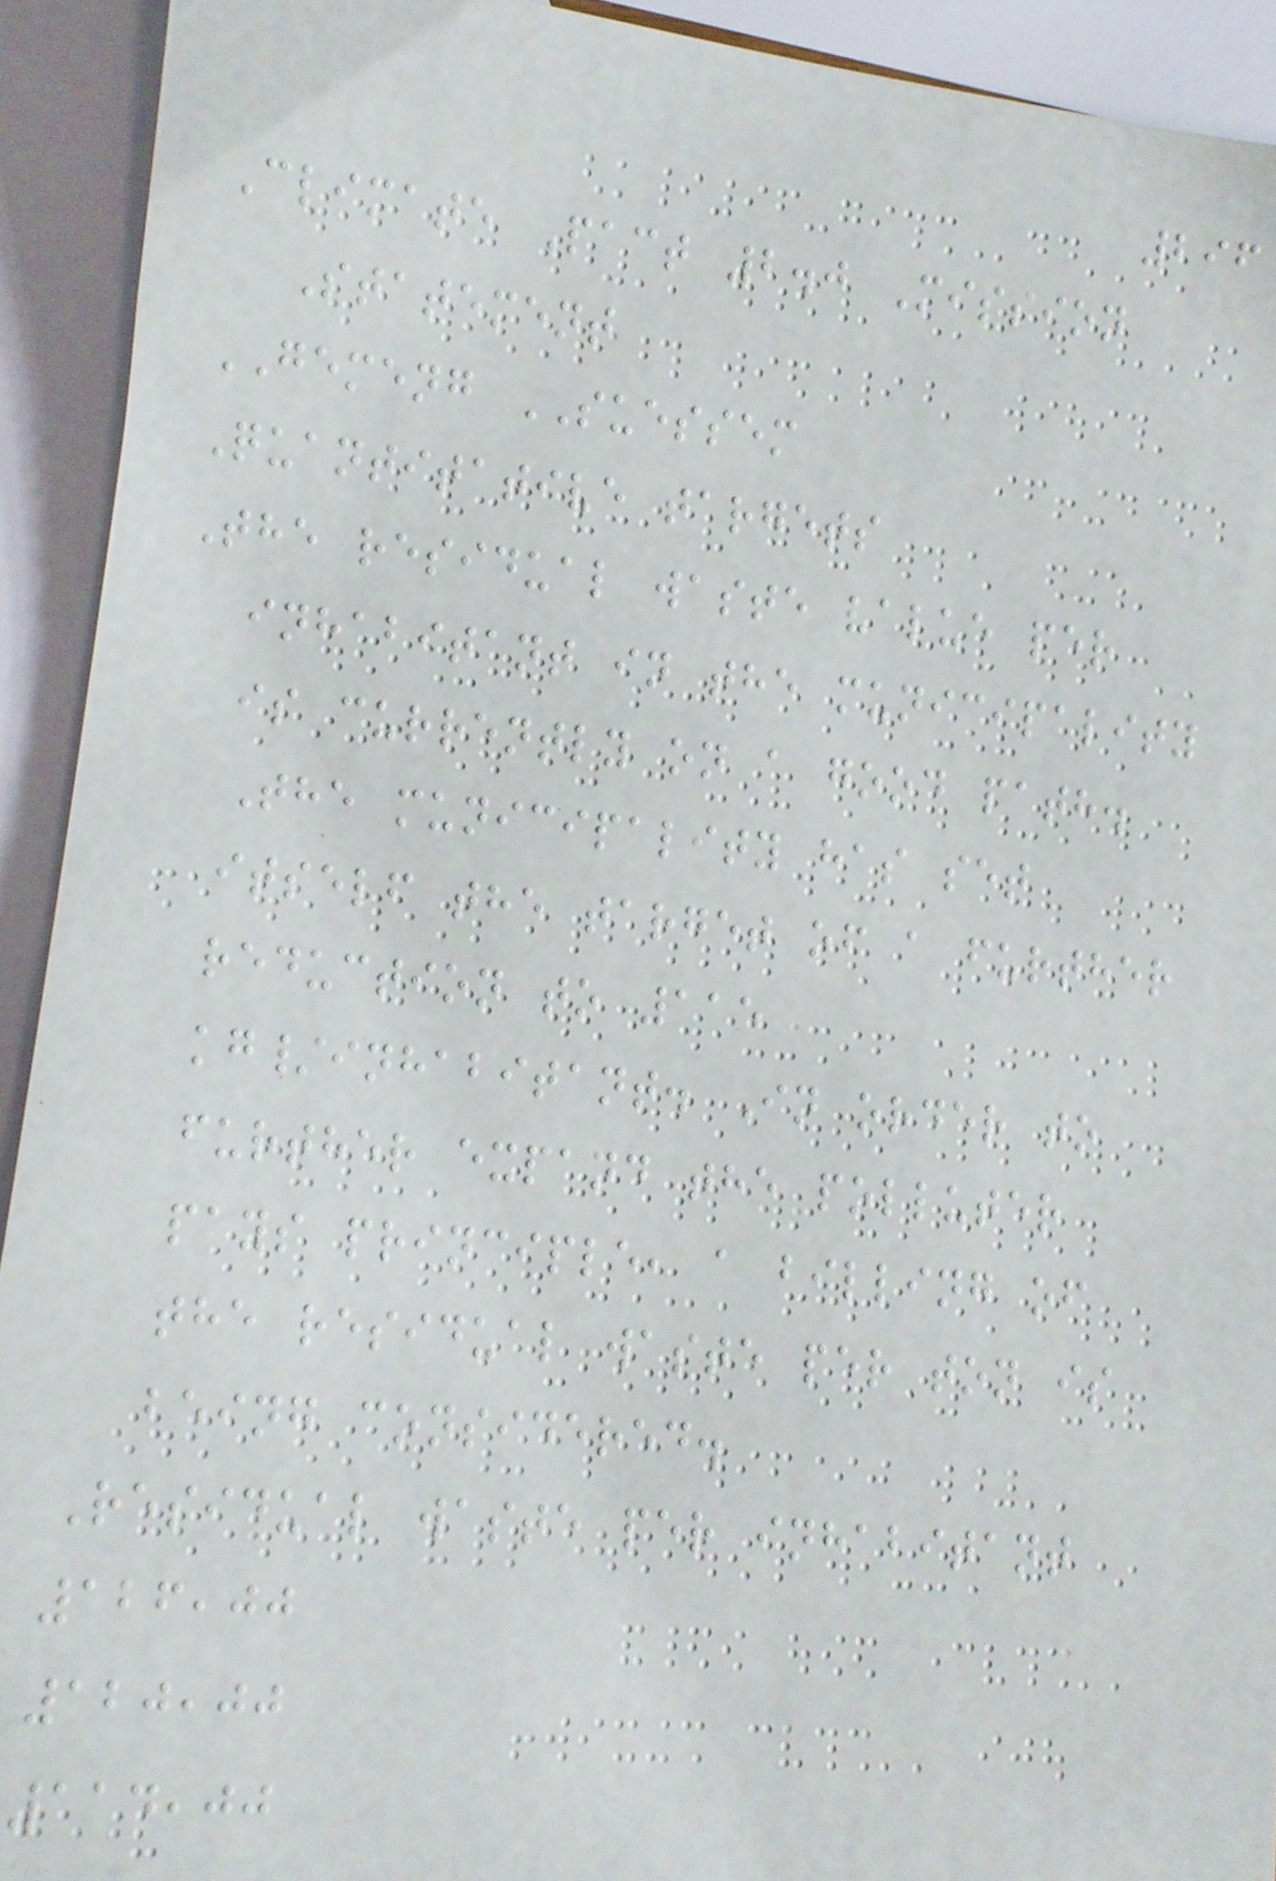296
Climate Pact 2.0 Mission
Statement
GEMENG SUESSEM
Quantitative targets
The residual waste value per
inhabitant in the municipality
is currently on a good path.
The municipality has set
itself the target of a further
reduction to 115
kg/inhabitant. In order to
further expand the polluter
pays principle, a billing of
the residual waste per ton is
being considered.
Residual waste per inhabitant
126,00
120,00
114,00
